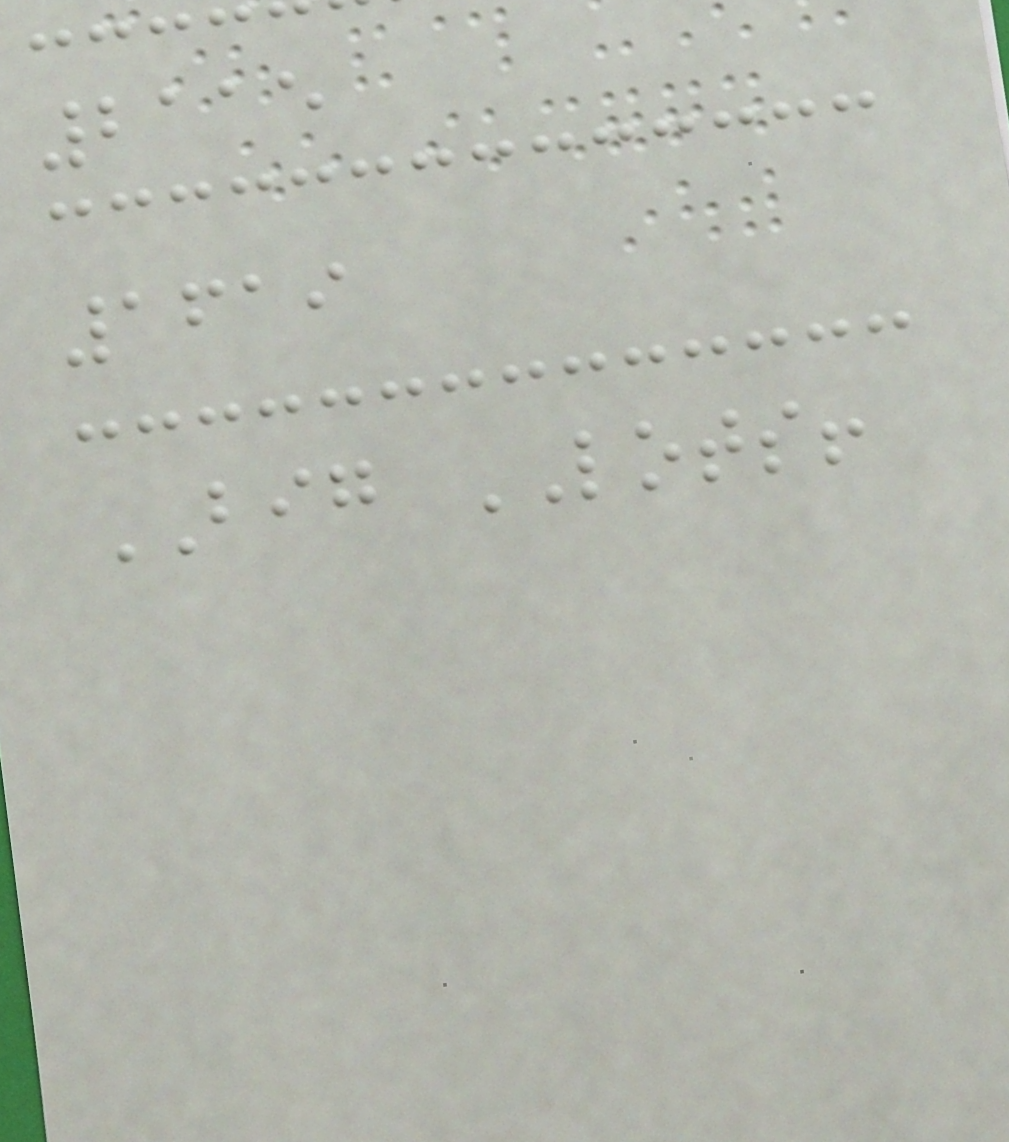2115
1619
BIG LOTS!
